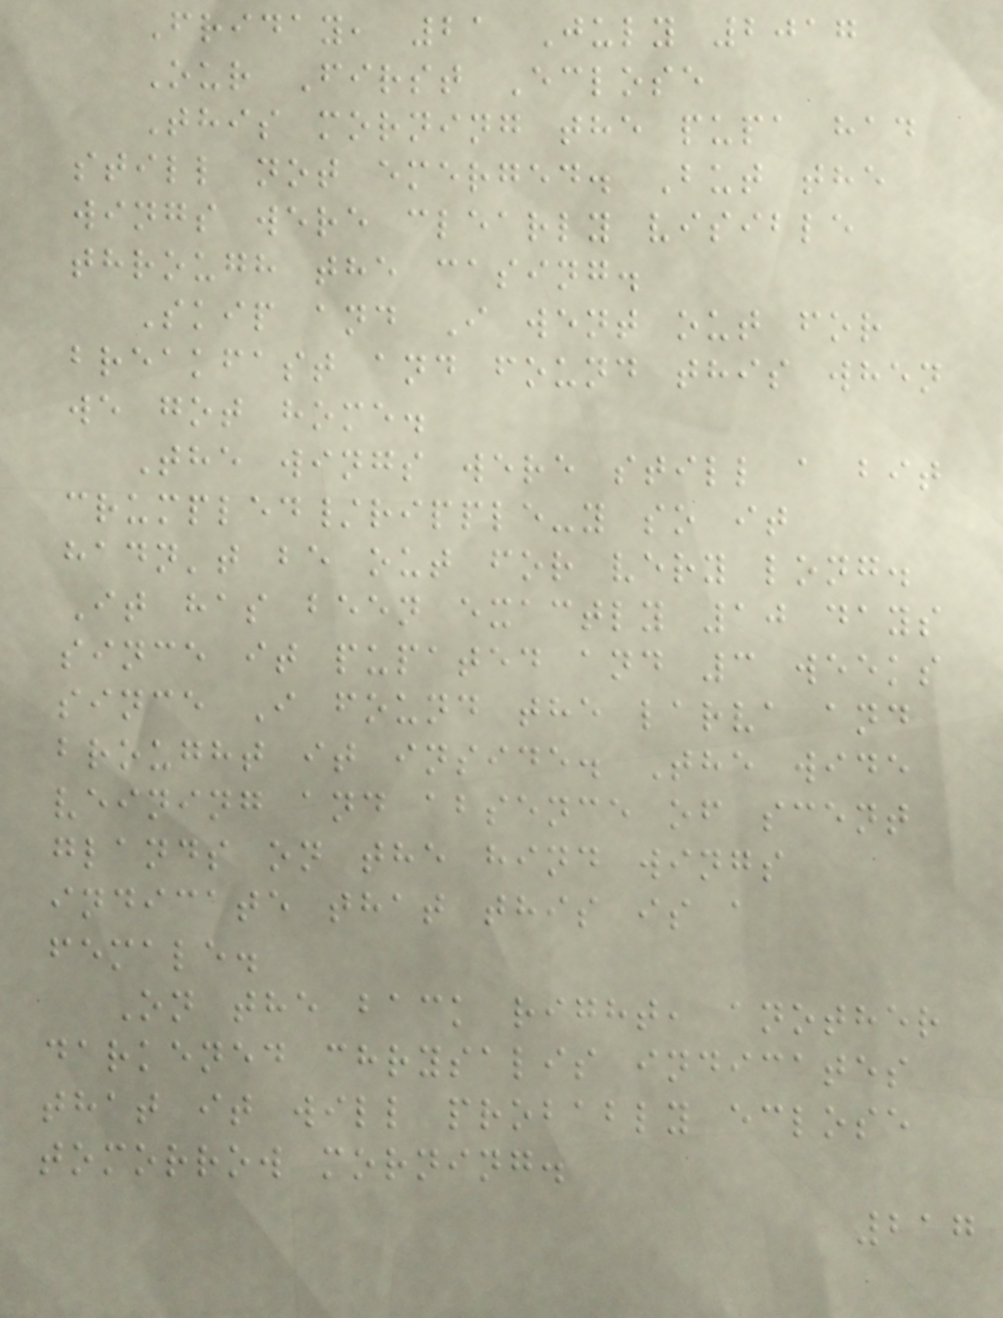Friday, 21 July 2017
Our First Eclose
This morning the pupa had
still not emerged. But the
wings were clearly visible
through the casing.
Skip and I went out for
breakfast and found this when
we got home.
The wings were still a bit
crumpled/ripple-y so it
hadn't be out for very long.
It has been exactly 10 days
since it pupated and 3 weeks
since I found the larva and
brought it inside. The wide
veining and absence of scent
glands on the hind wings
indicate that this is a
female.
On the back right, another
darkened chrysalis indicates
that it will probably eclose
tomorrow morning.
217
